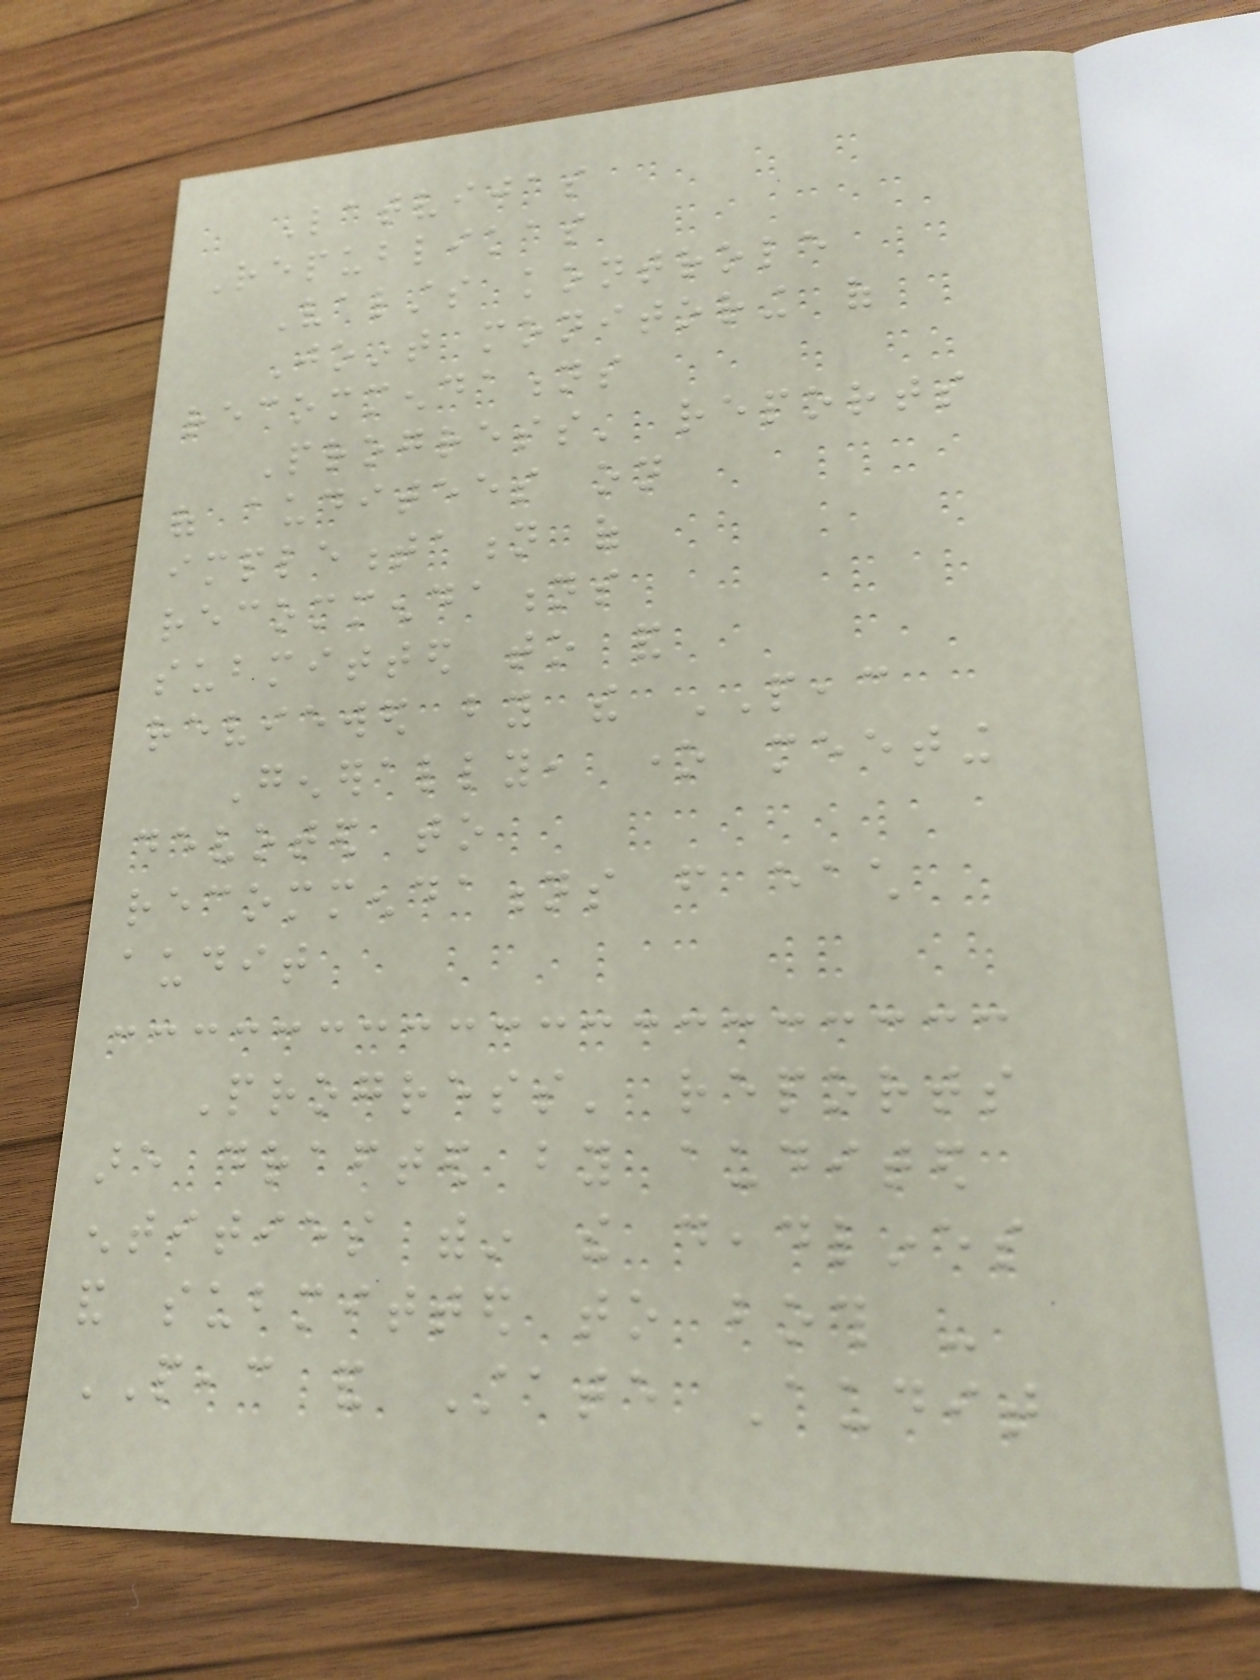Latvijas
Republikas
Valsts kontrole
Joint monitoring of
recommendations
Progress' reports
of auditees on
implementation of
recommendations
submitted to and
reviewed by the PEAC
Generally, one meeting
devoted to
recommendations from each
audit
Progress' reports
are drafted by audited
entities within the deadlines
and submitted to both -
PEAC and State Audit
